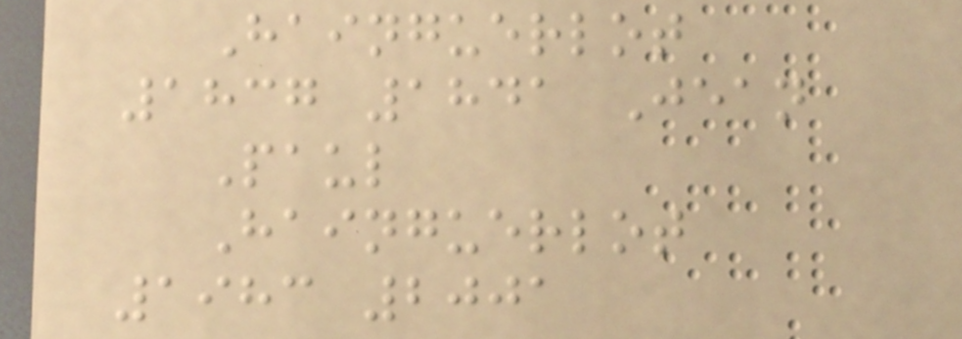Hainguerlot
1837 1841 Jean
Paul
Hainguerlot
1983 2001
